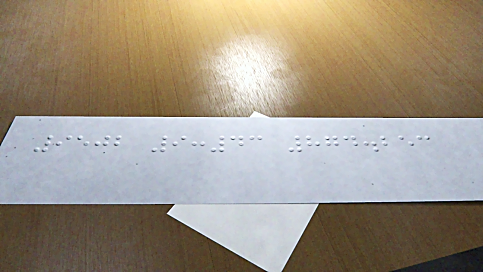9502 9:43 874.253
